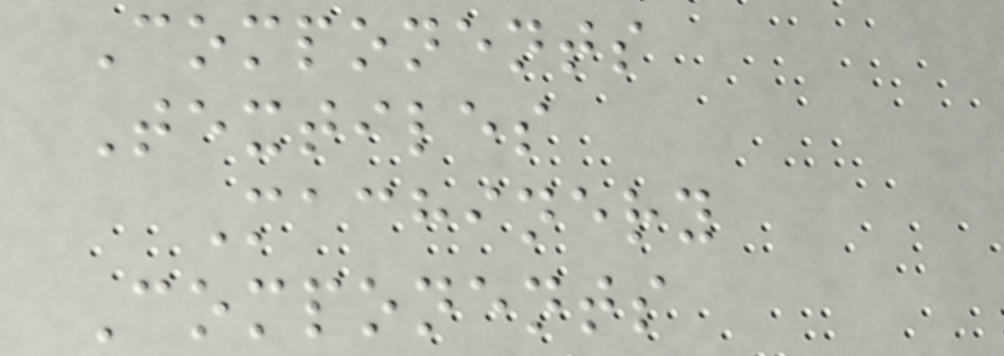Components
Textiles
Machinery
Components
